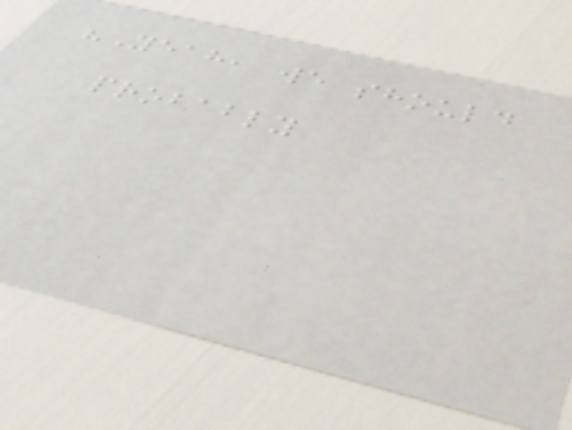"Yeah, we should
probably
